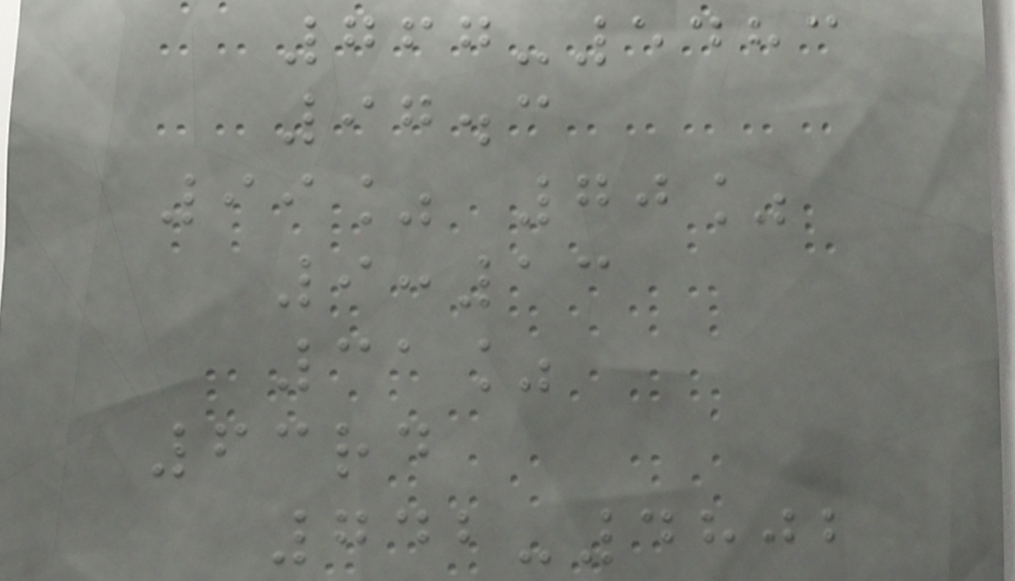767-5483
97.3
99% 70%
9:13
31%
63rd
742-4802
